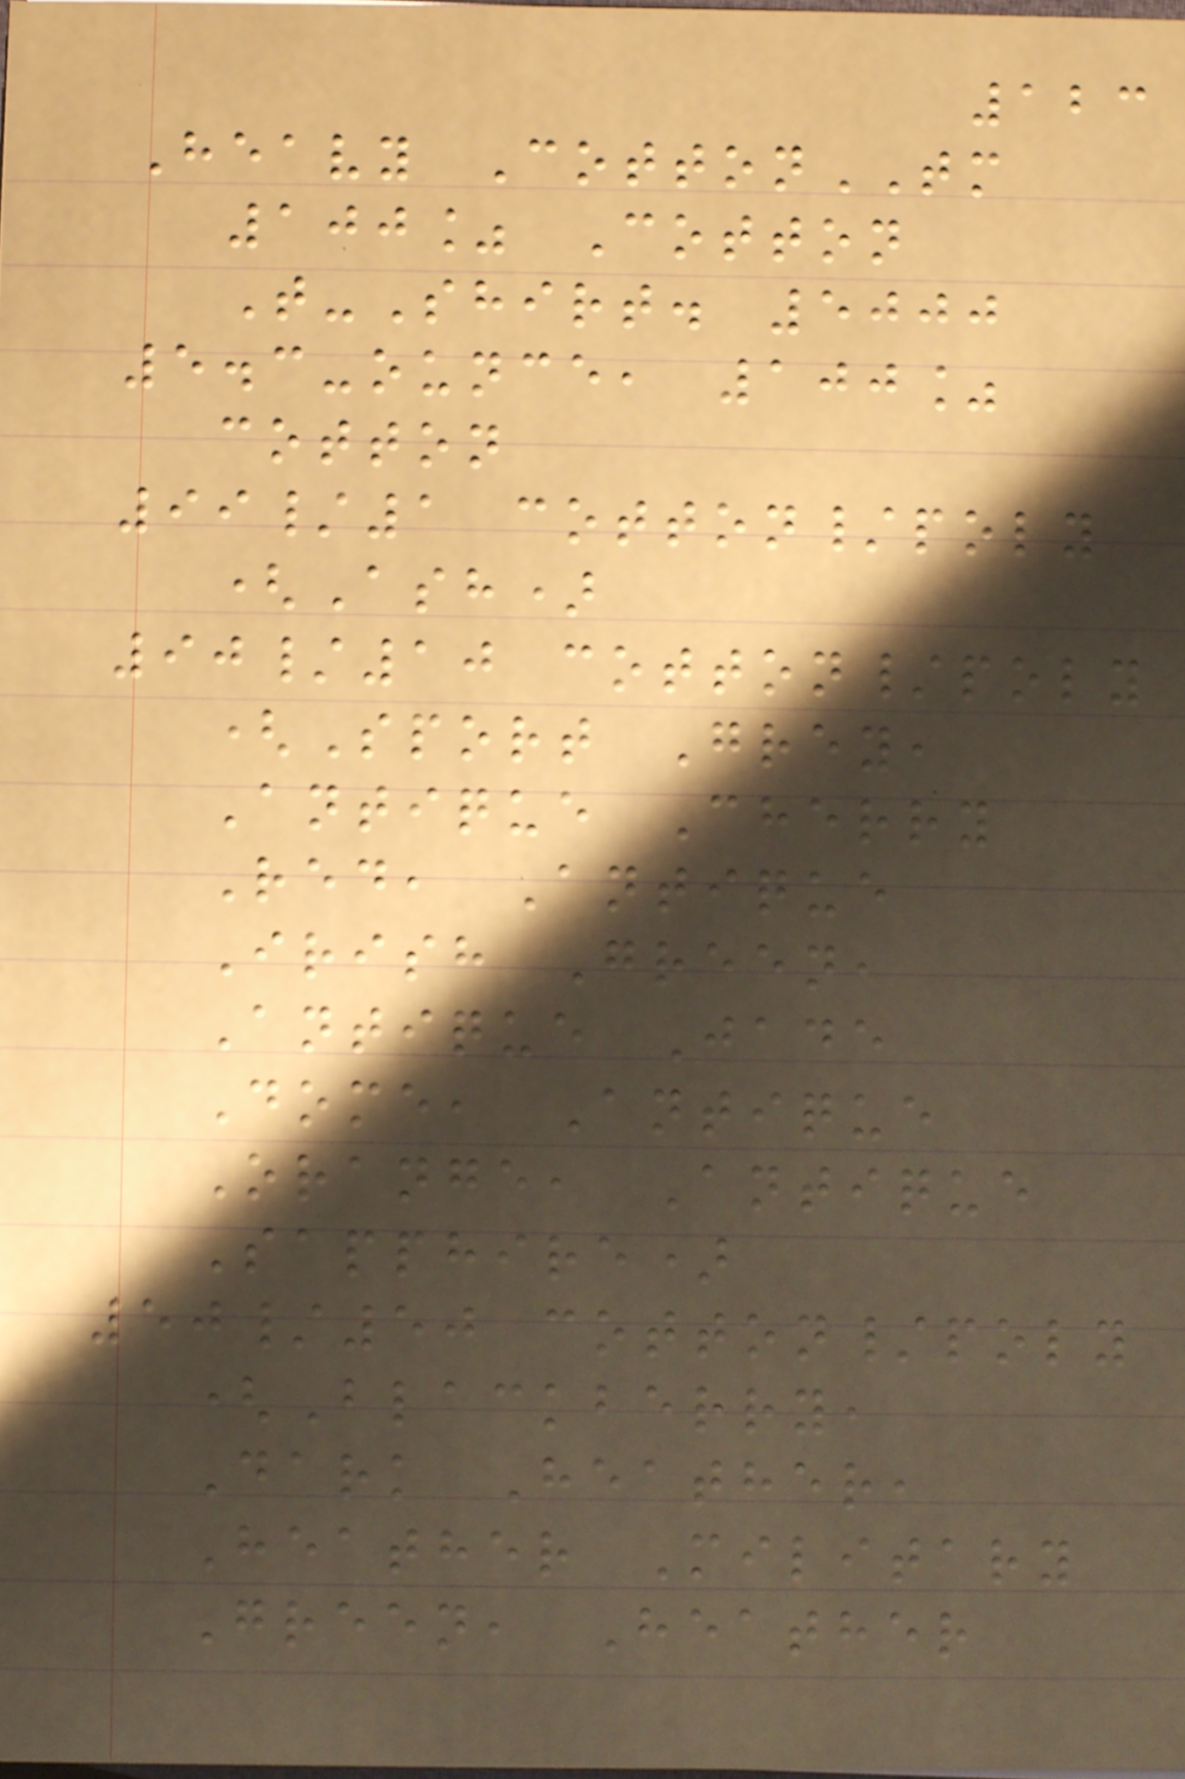123
Heavy CottonTM
100% Cotton
T-Shirt. 5000
5.3-ounce, 100%
cotton
99/1 cotton/poly
(Ash)
90/10 cotton/poly
(Sport Grey,
Antique Cherry
Red, Antique
Irish Green,
Antique Jade
Dome, Antique
Orange, Antique
Sapphire)
50/50 cotton/poly
(Blackberry,
Dark Heather,
Heather Military
Green, Heather
